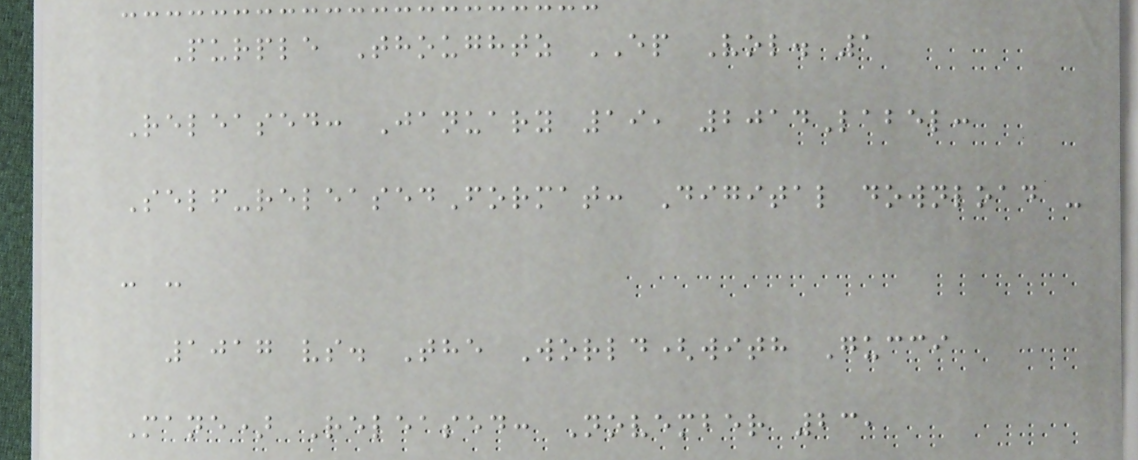Purple Thoughtz EP Vol. 1
Released: January 19, 2014Label:
Self-releasedFormat: Digital download -
- -
1017 vs. The World(with Gucci
Mane) Released: November 23,
